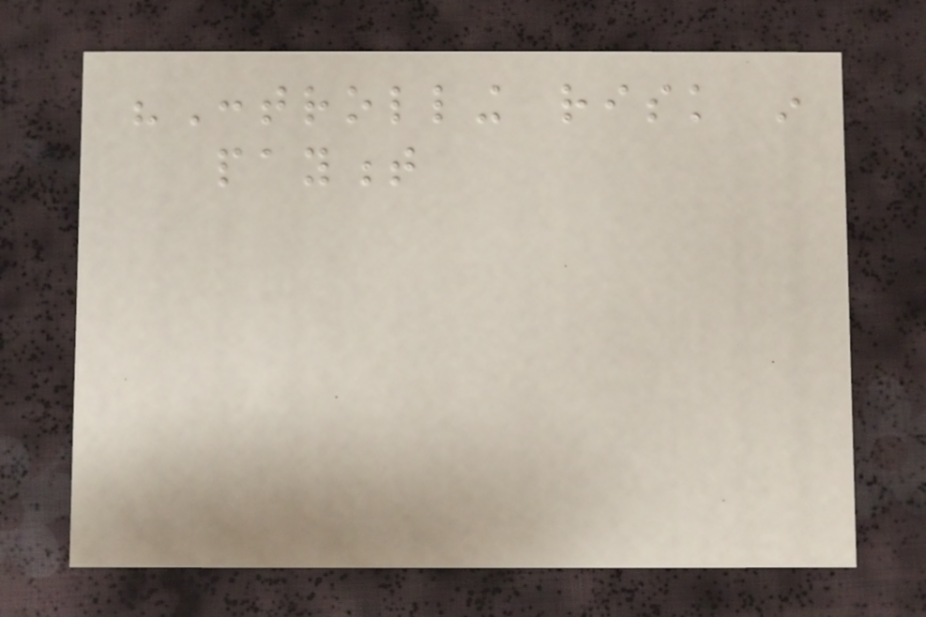"Controlling risk in
payment
